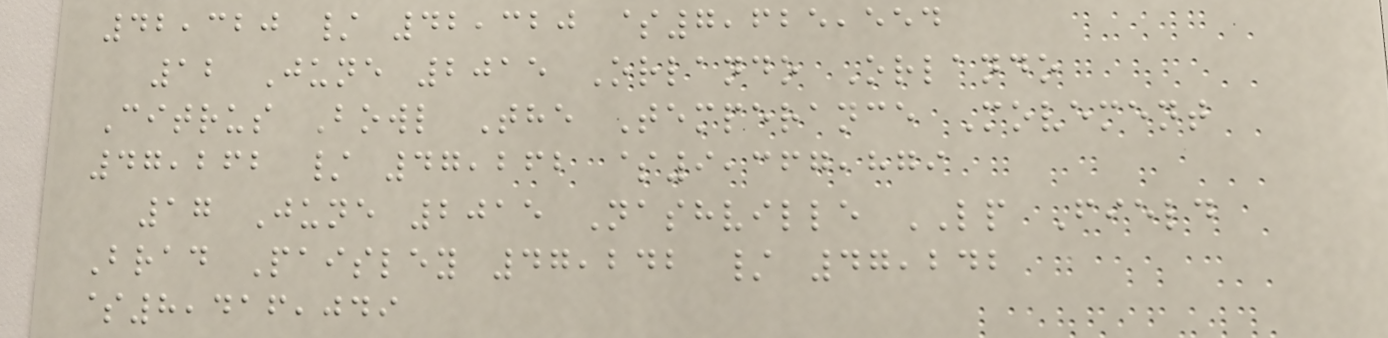42,320 / 42,320 $7,625,554
12 June 2015 Orlando Orlando
Citrus Bowl The Temperance Movement
47,262 / 47,262 $9,367,879
17 June 2015 Nashville LP Field
Brad Paisley 47,242 / 47,242
$8,416,049
